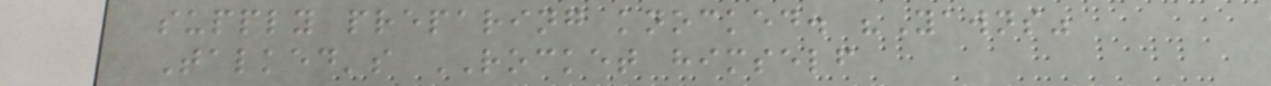supply preparing knocked. "Yawns"
Talked's ROCKET himself
